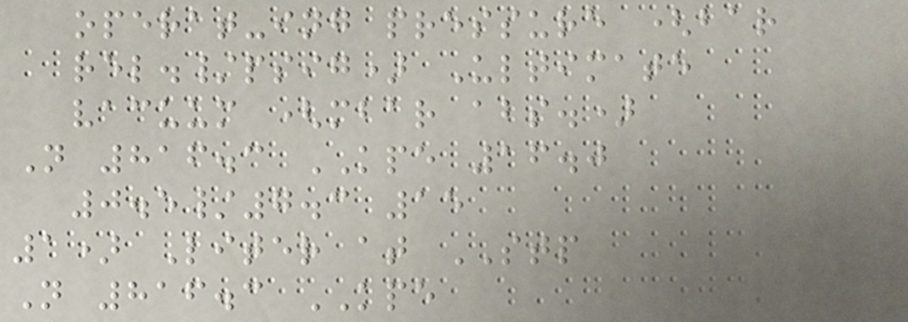operat-ing pressure (bar
rel./psig) Ultimate
vacuum (mbar abs.)
N 816.3 KPE 16.0
0.5/7.3 15
1) Liter at STP
N 816.3 KPE
